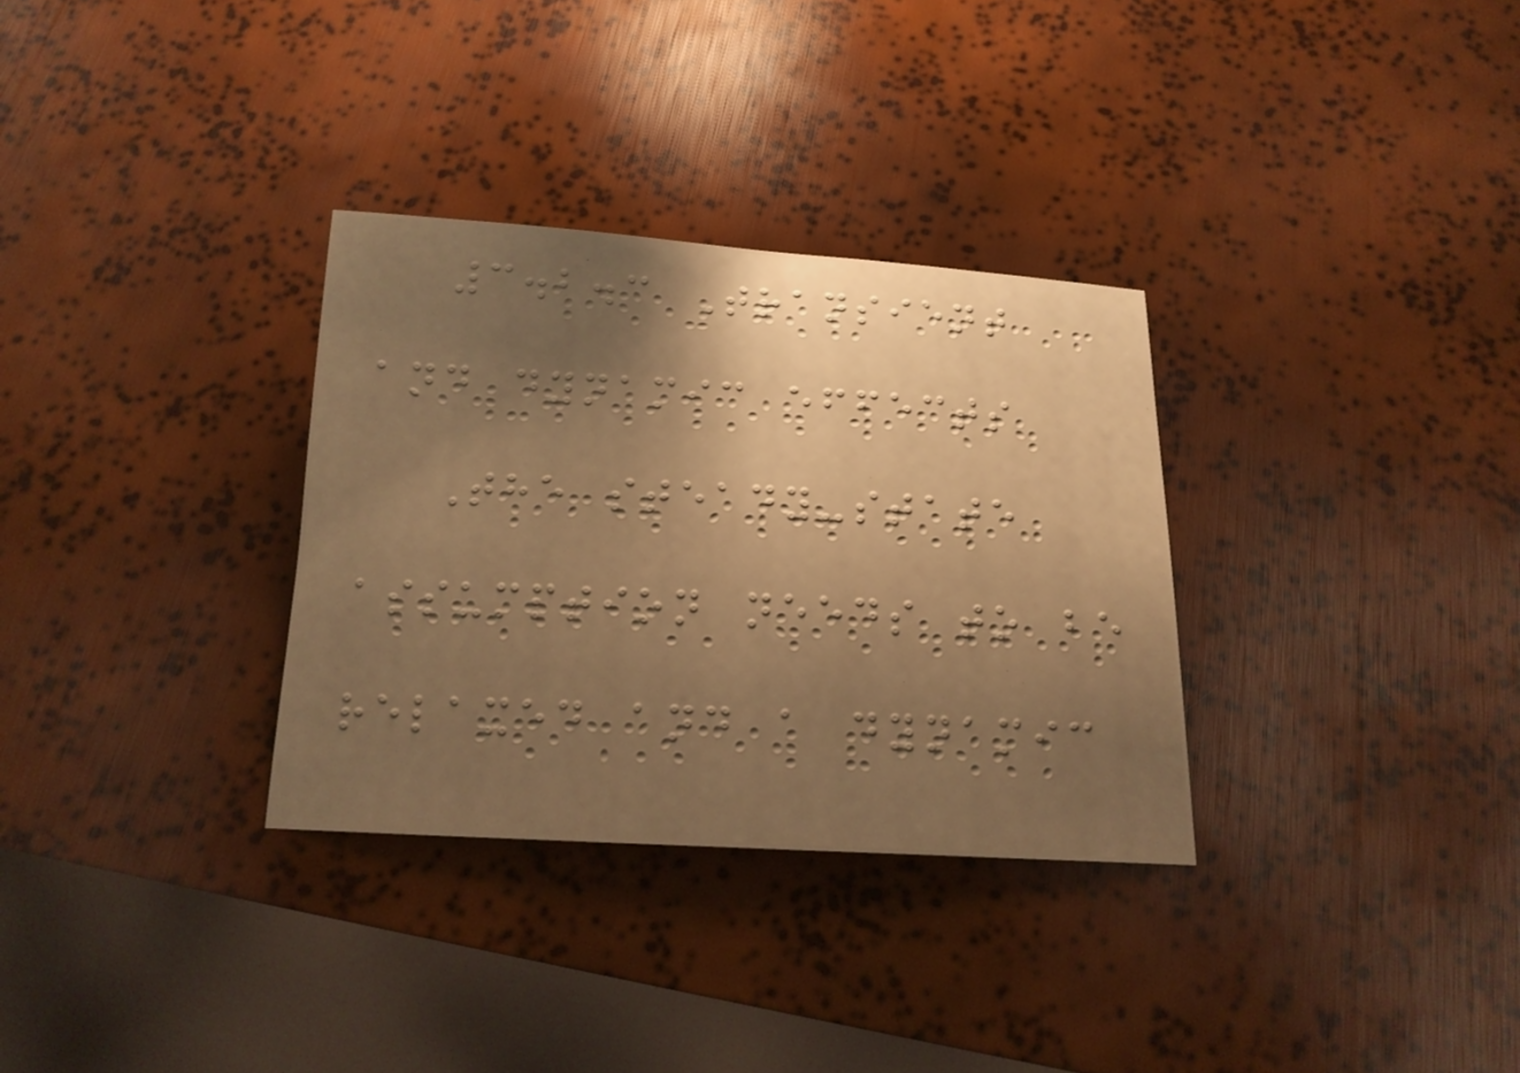3.2.3 Transient
and dynamic effects
The steady-state
assumption needs to be
relaxed and a dynamic
